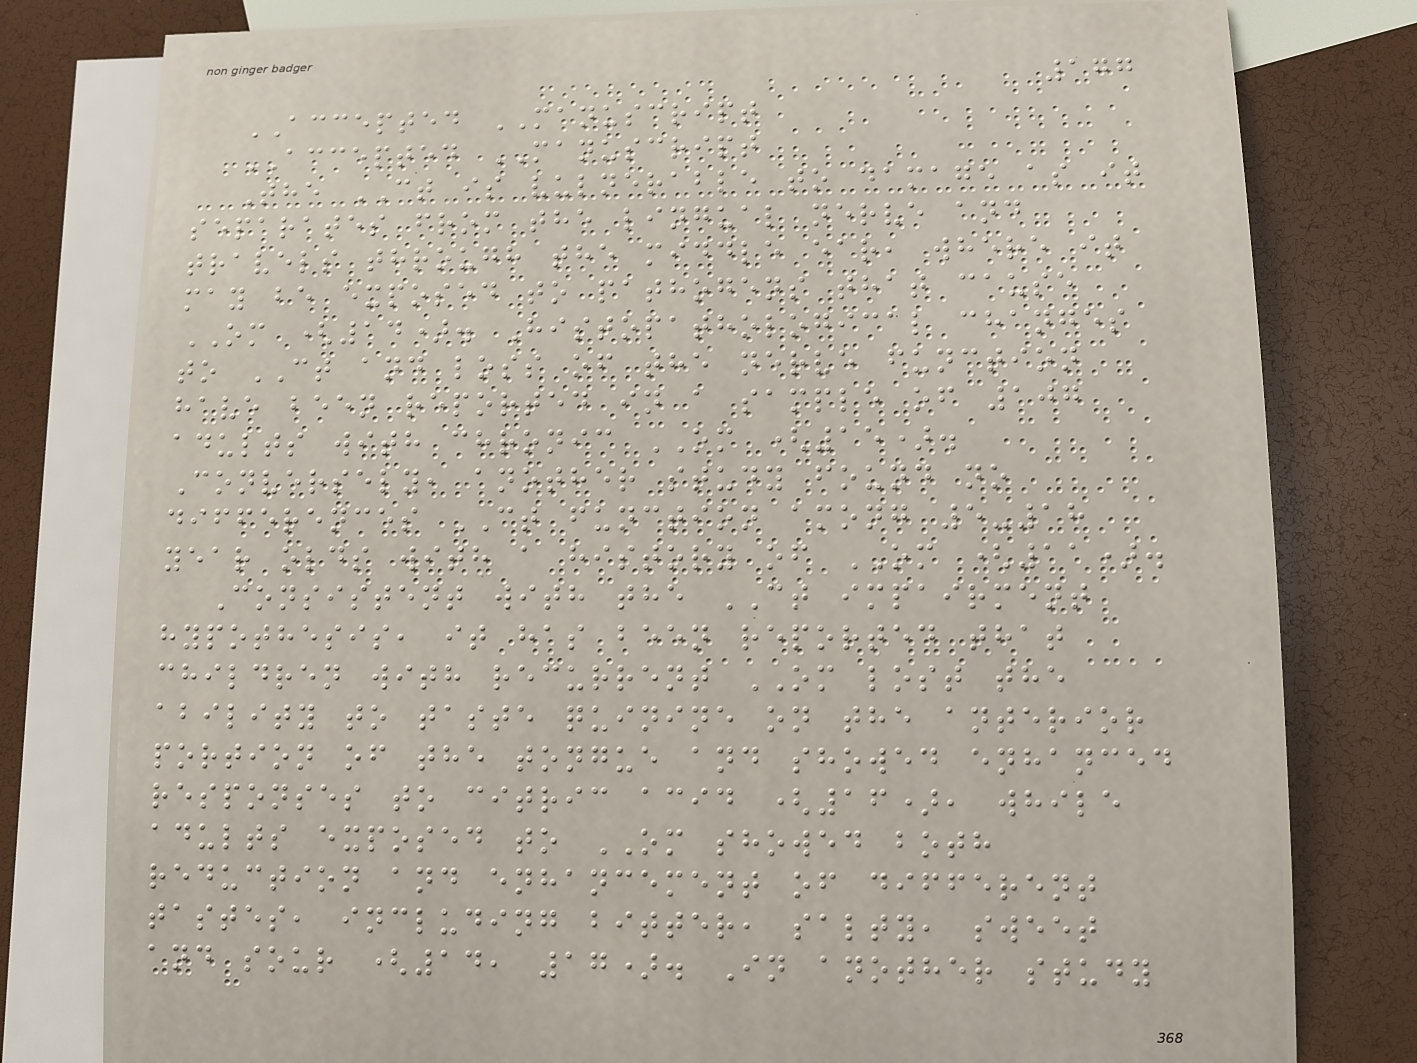177
ACCEPTED MANUSCRIPT
ACCEPTED MANUSCRIPT
The CT is vulnerable to damage as it
separates from the lingual nerve and
travels through the middle ear, where it
may be exposed to pathogens that cause
OM (14). Histopathological changes
to CT and loss of the nerve function
have been reported in a sample of 107
adults with chronic OM (15).
Conversely, another study found no
differences CT function among 5-18
year olds with a history of OM (11).
Consistent with the CT impairment
hypothesis, it has been reported that
children with recurrent OM lost the
ability to taste quinine on the anterior
portion of the tongue and showed enhanced
responses to citric acid (16), while
adults exposed to OM showed both
reduction and enhancement of different
tastes, including bitter, salty, sweet
and sour (14, 17). In another study
